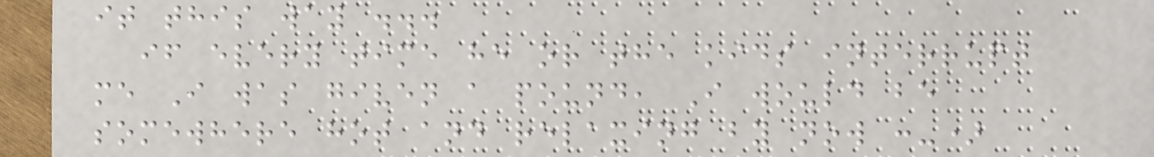it this way ...
if every time he or the kids interrupt
me I was given a pound, I would be
somewhere hot and relaxing by now :-)
